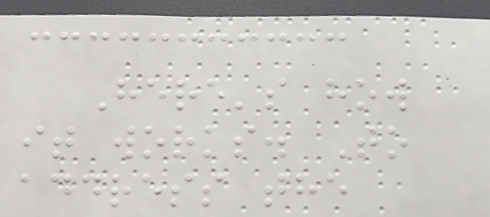Here's how
it works. To
address the
